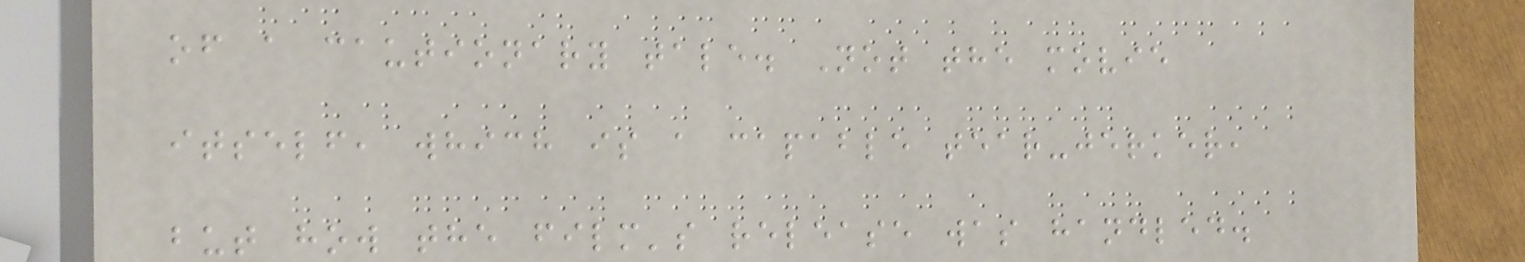of a cautionary tale. Not the movie
itself, which is a capable tear-jerker,
but how the film's release was handled.
